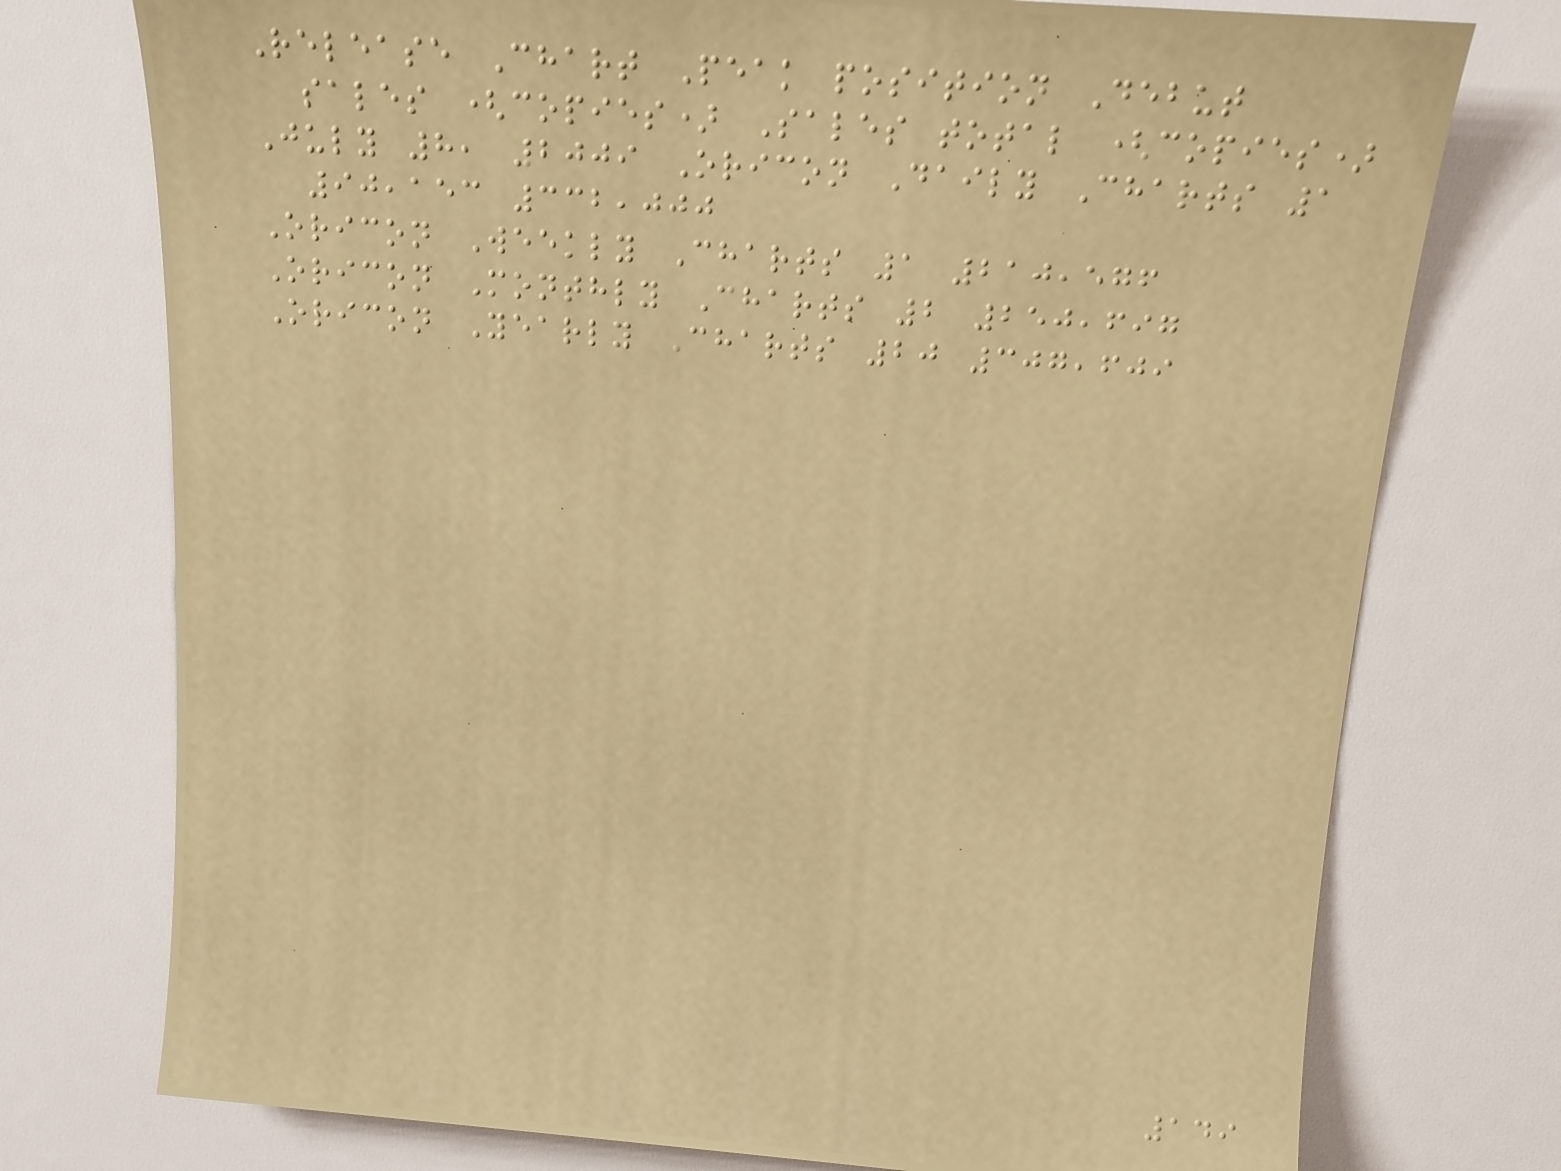Release Chart Peak position Debut
sales (copies) Sales total (copies)
July 8, 2009 Oricon Daily Charts 1
90,153 332,000
Oricon Weekly Charts 1 210,576
Oricon Monthly Charts 2 250,697
Oricon Yearly Charts 20 307,609
149
